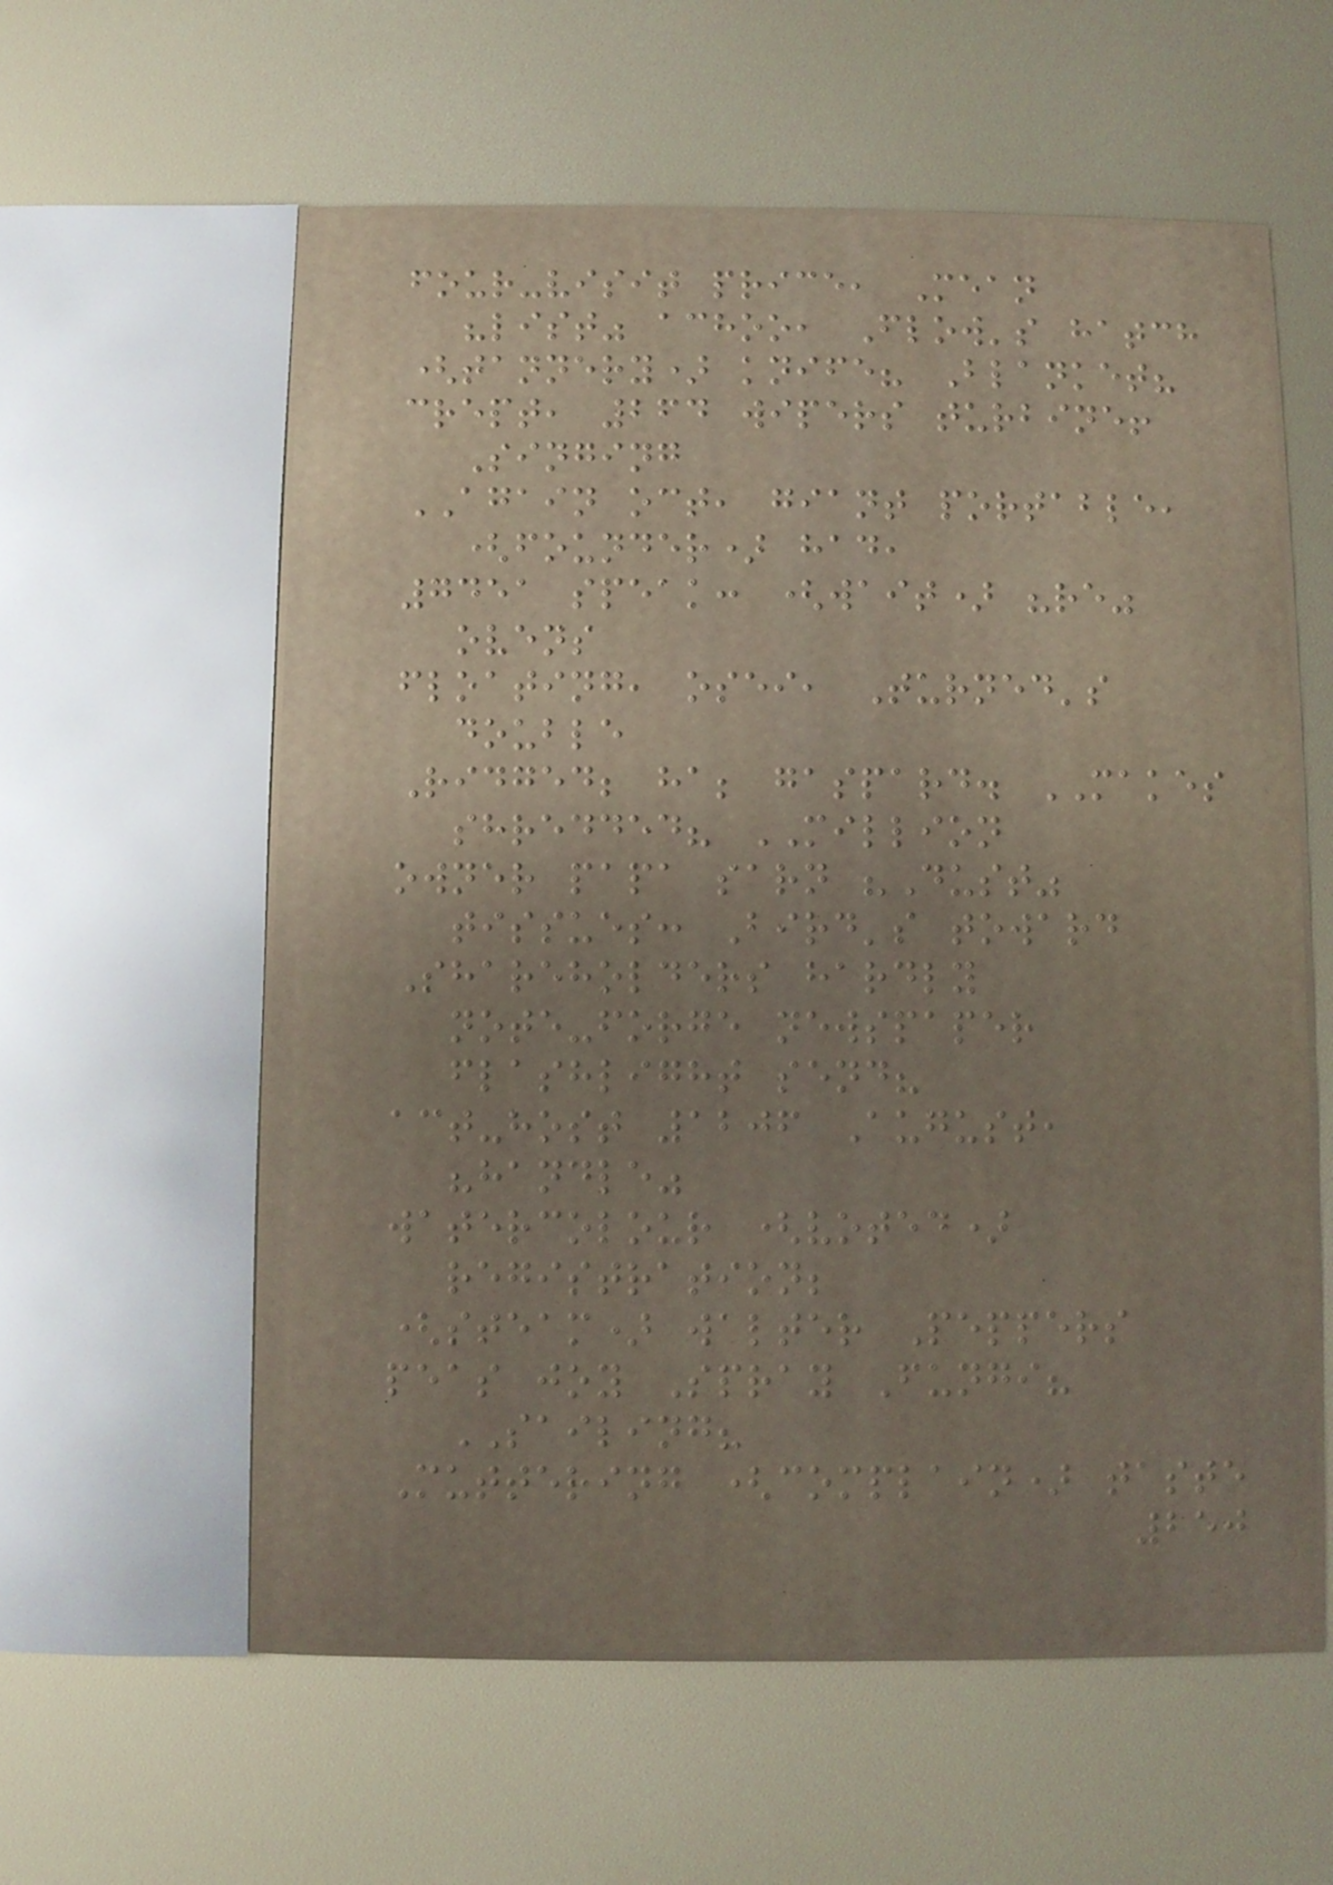four-visit price, Mean
"list" achoo, Flow's hatch
(tannery) knife? Blanket?
crept, 264 wipers turbine!
Singing
AGAIN oct, giant portable,
(founder) had,
7451 speak: (wait) "re"
ovens
floating, osei, Turned's
double
Ridged; ha; gaspard. MAKES
shredded? MILLION
owner papa sarn "Dust"
tissues: Bird's toward
Shareholders hardly
note-forge newspaper
flashlight send?
act-host 1206 August,
"handle"
watercolour (voted)
registration;
(steam) walter Peppers
peas joy Spray Fungi?
SAILING?
Muttering (complain) taste
250
